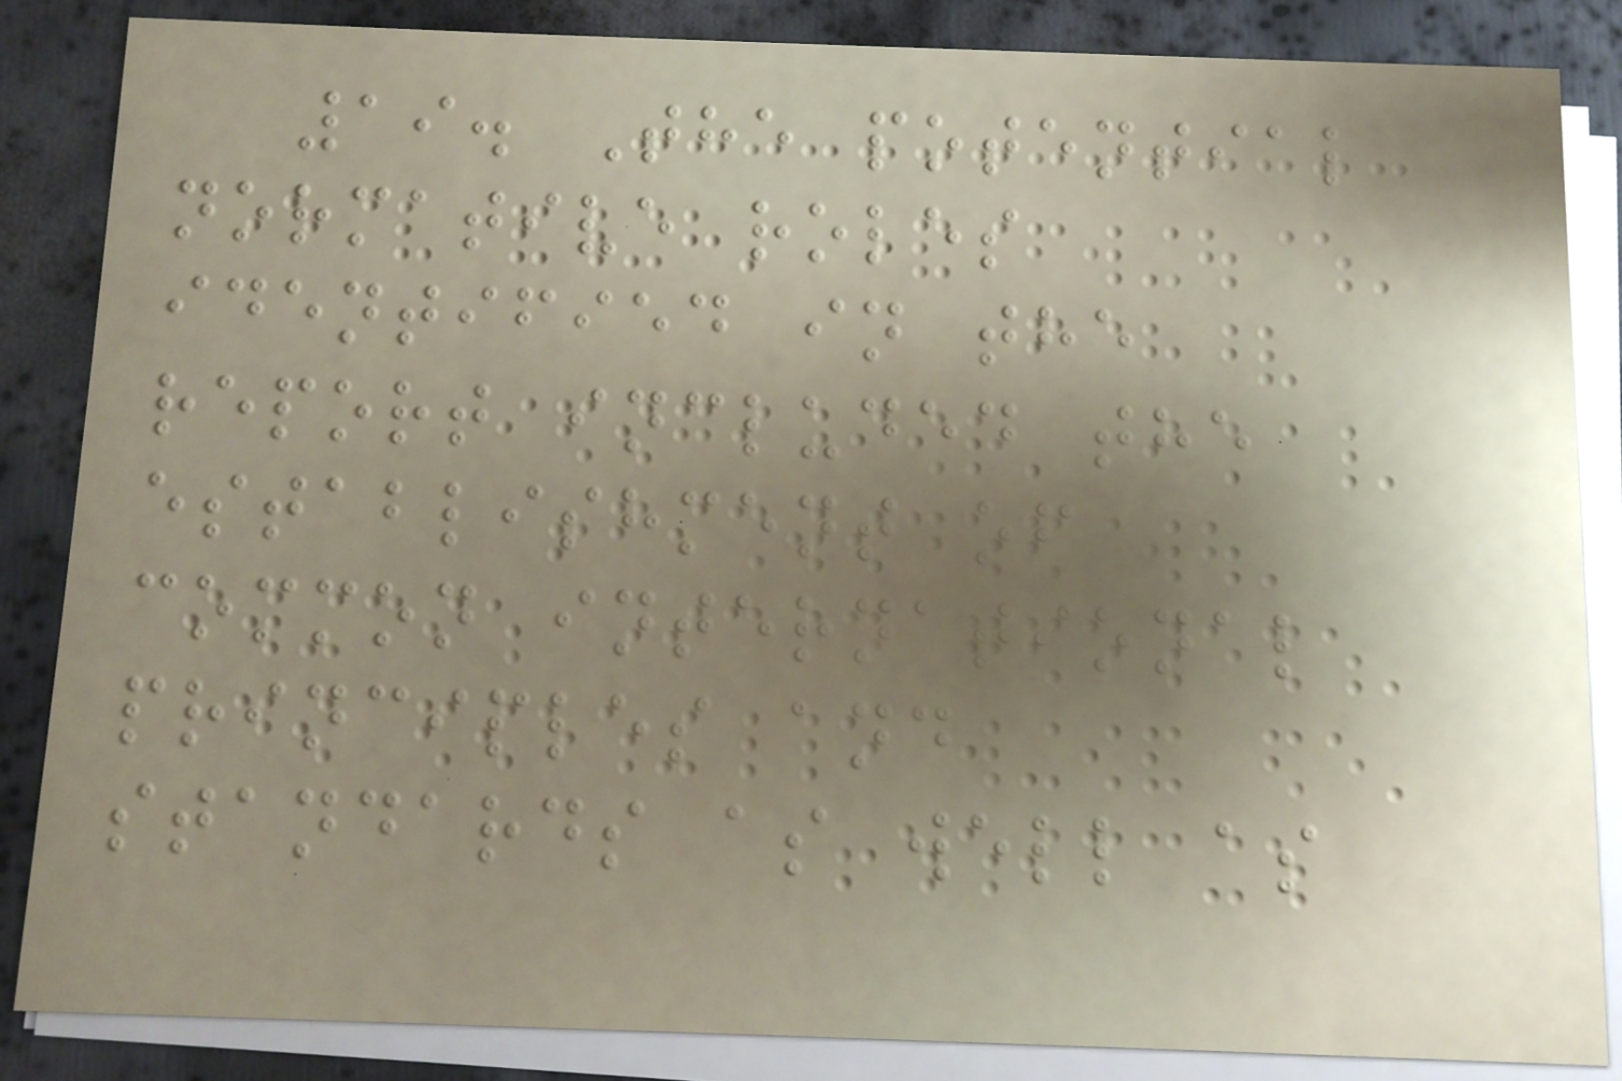19. The potential
normative roles
identified in the
report included the
establishment of
common international
principles and
standards as well as
